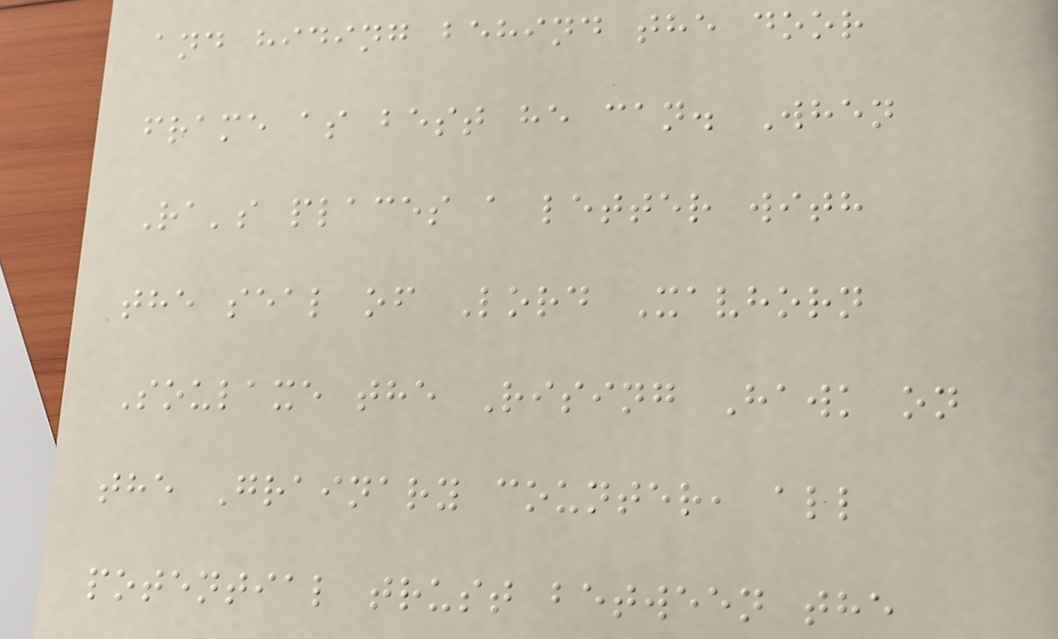and hiding behind the door
frame as best he can. When
Ra's places a letter with
the seal of Lord Xavhorn
Soulaxe the Rising Hawk on
the Grainary counter, all
potential trust between the
